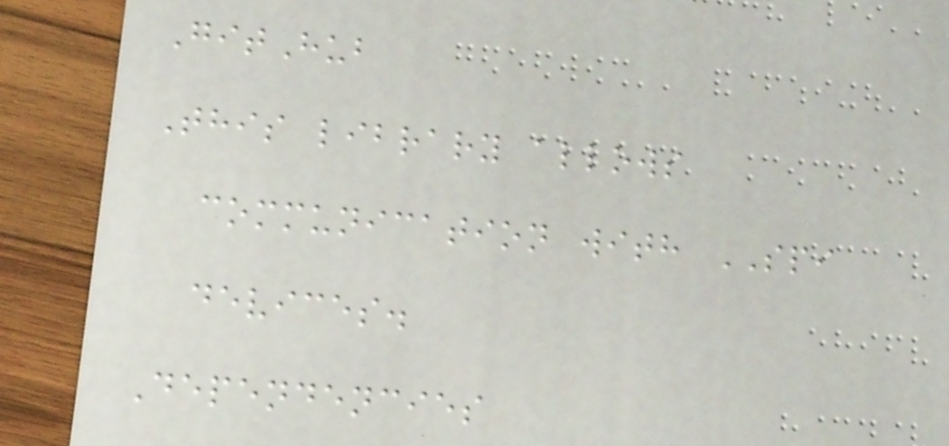GitHub
This library allows
communication with SPI
devices.
Dependencies
